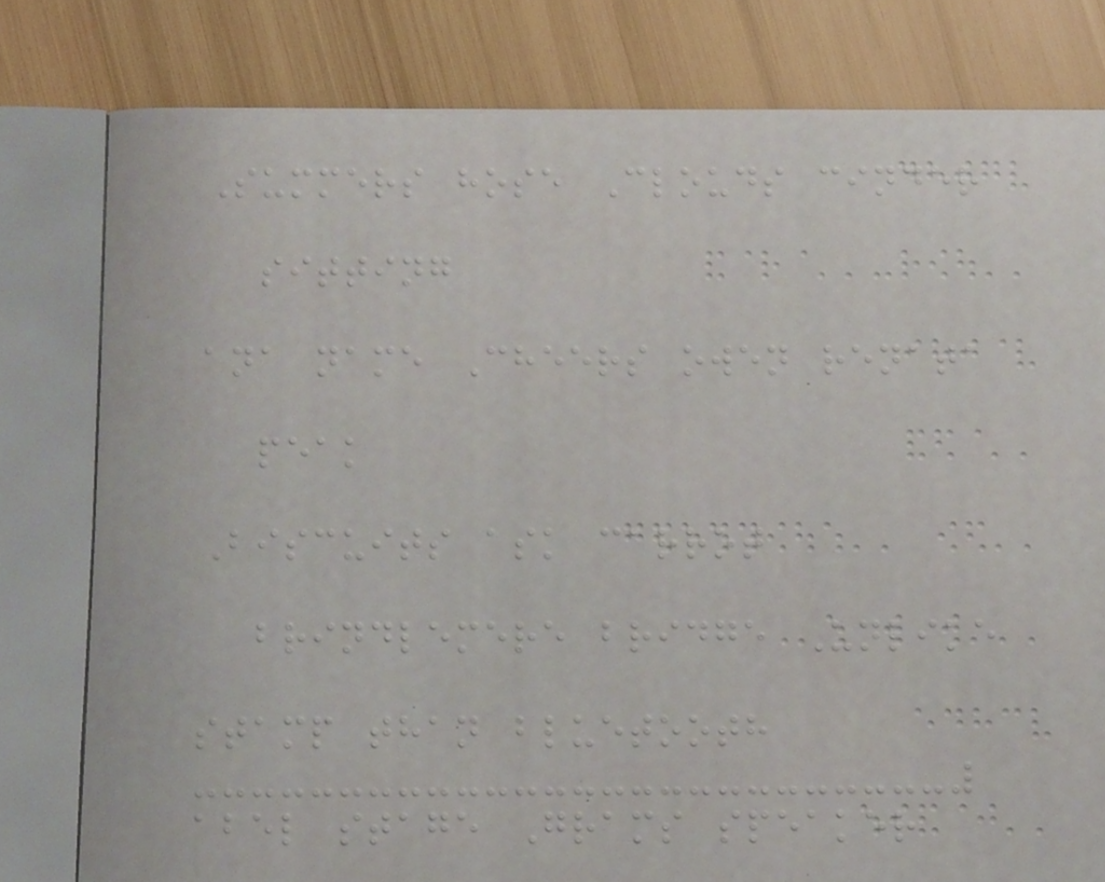Summers hose Clouds cinder
sitting
ana name Cheers owen renata
peak
Biscuits ask carrot
brindlemere bridge Unlike
stamp than bluetooth
abel stage Grams speaker
